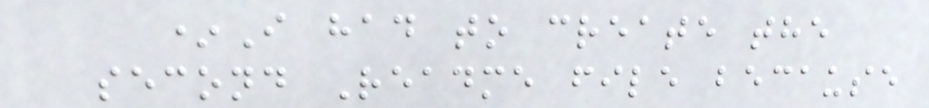*I had to create the
second Readme file because
